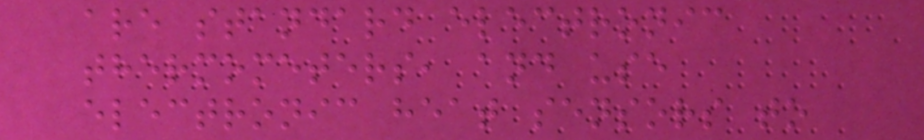are standard electronic
thermometers, and use
electronic heat sensors to
